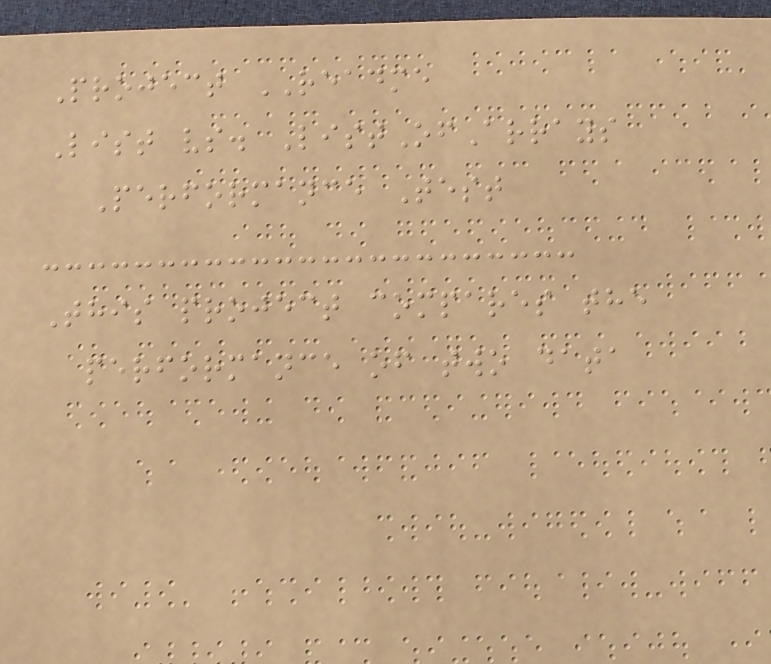Project README
List vs. ListOfArrays
Performance Test
This project compares the
performance of two data
